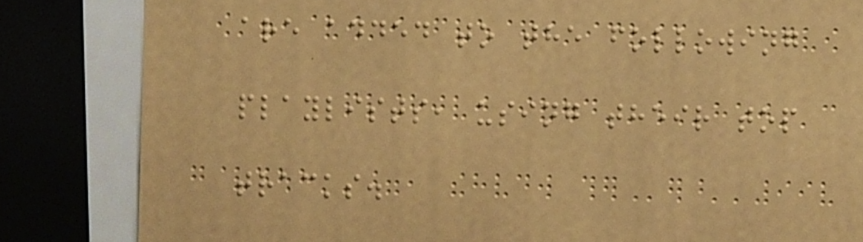are added to the following
playlists, using their top
tracks.
